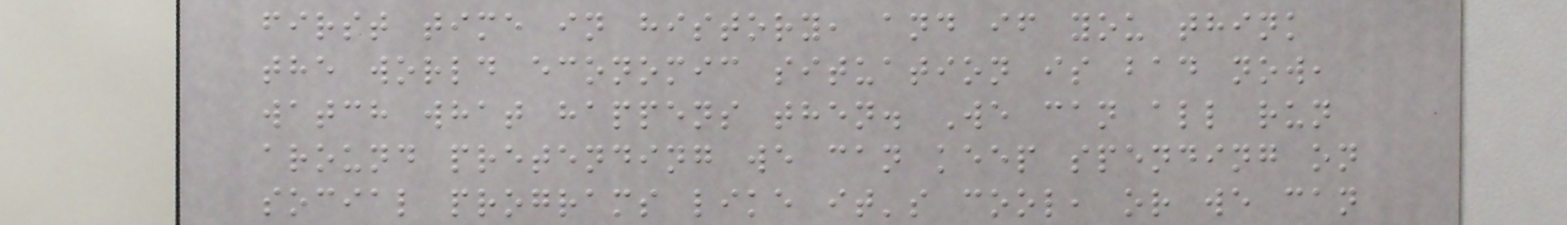first time in history, and if you think
the world economic situation is bad now,
watch what happens then. We can all run
around pretending we can keep spending on
social programs like it's cool, or we can
